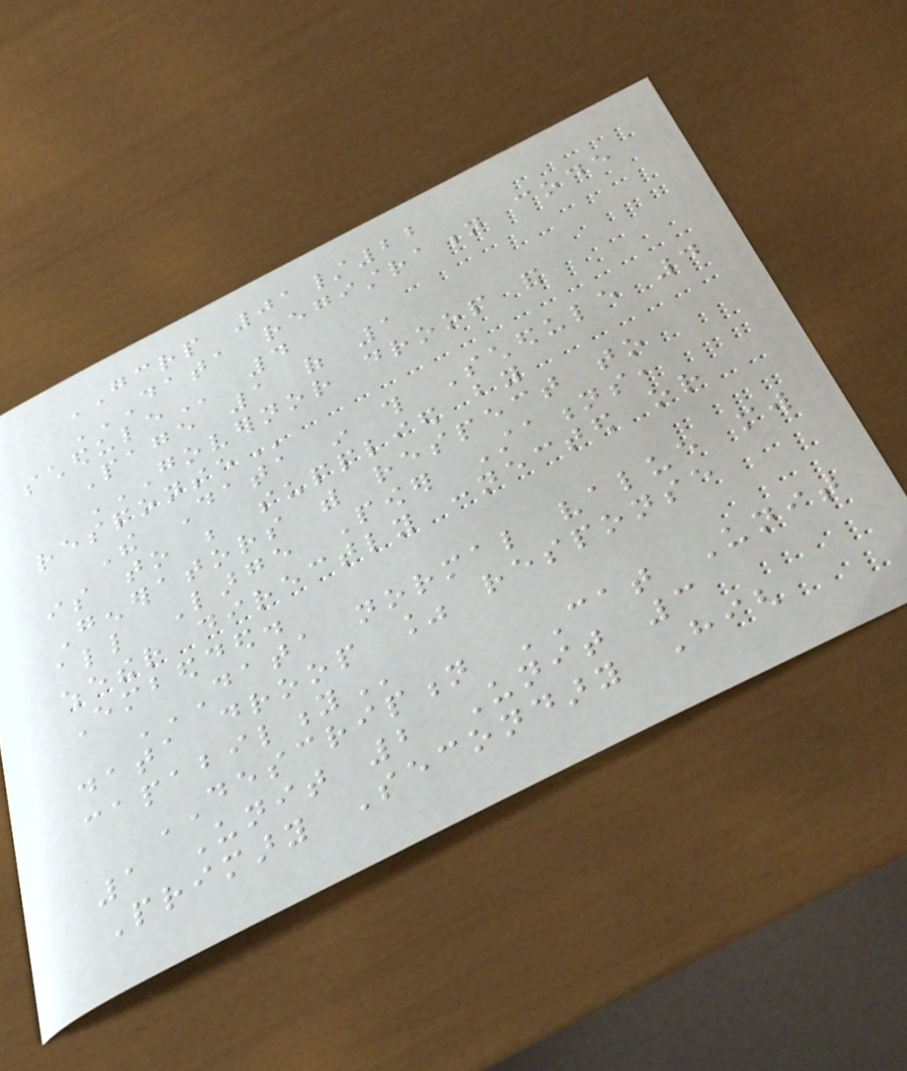GCRP 01/22
DATA REGISTRATION CODE
SCHEDULE 4
Page 1 of 1
GOVERNOR DROOP AND
RESPONSE
The Data in this Schedule 4
is to be supplied by
Generators with respect to
all Large Power Stations,
whether directly connected or
Embedded.
DATA NORMAL VALUE MW
DATA DROOP % RESPONSE
CAPABILITY
DESCRIPTION CAT Unit
1 Unit 2 Unit 3
Primary Secondary High
